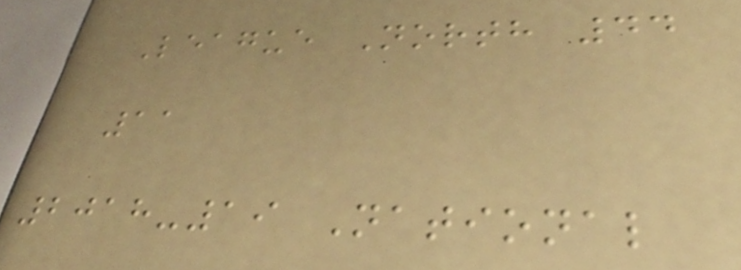League North 44
11
2018-19 National
